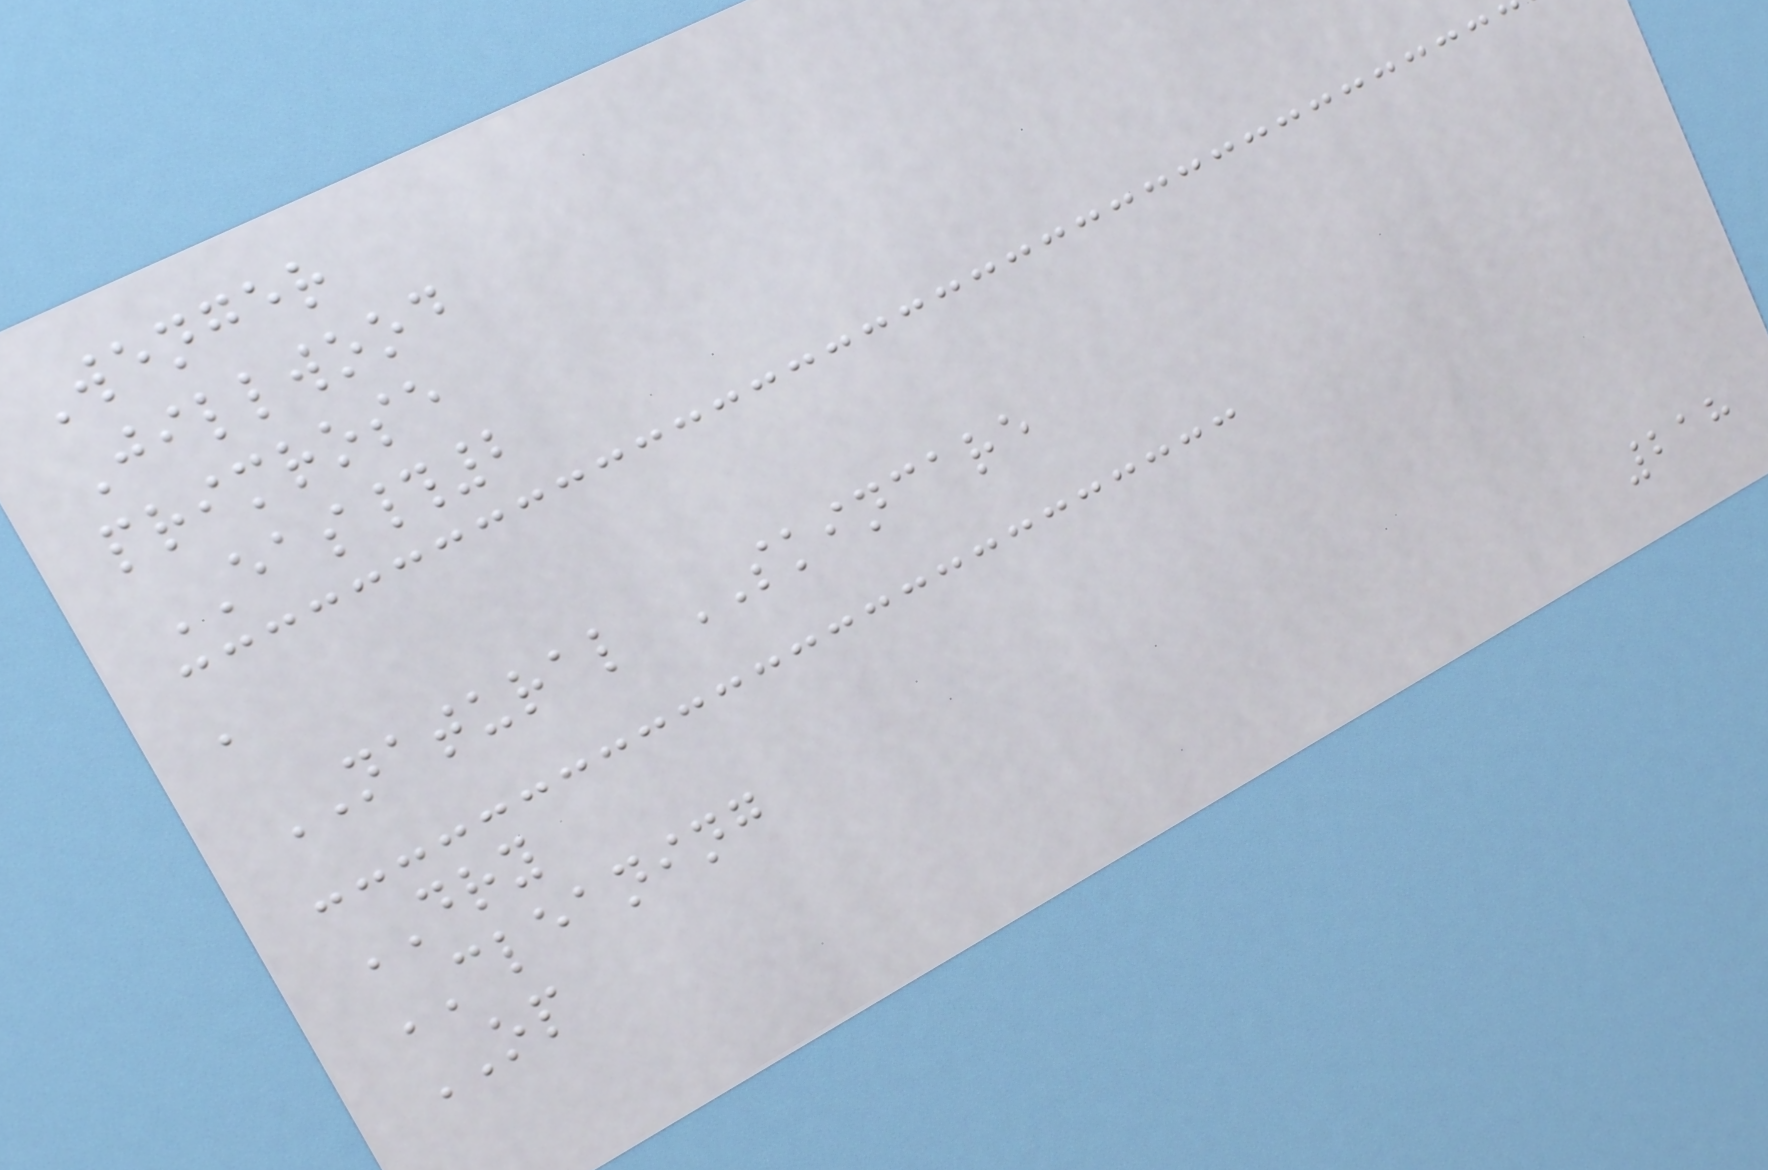Wenger
Jillwood
primrose
EAS#2
a
NATURAL SKINCARE
DRY
CLEANING
OP
218
